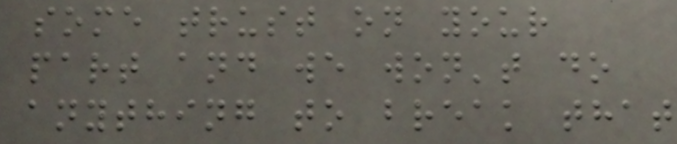some trust on your
part and we won't do
anything to break that
